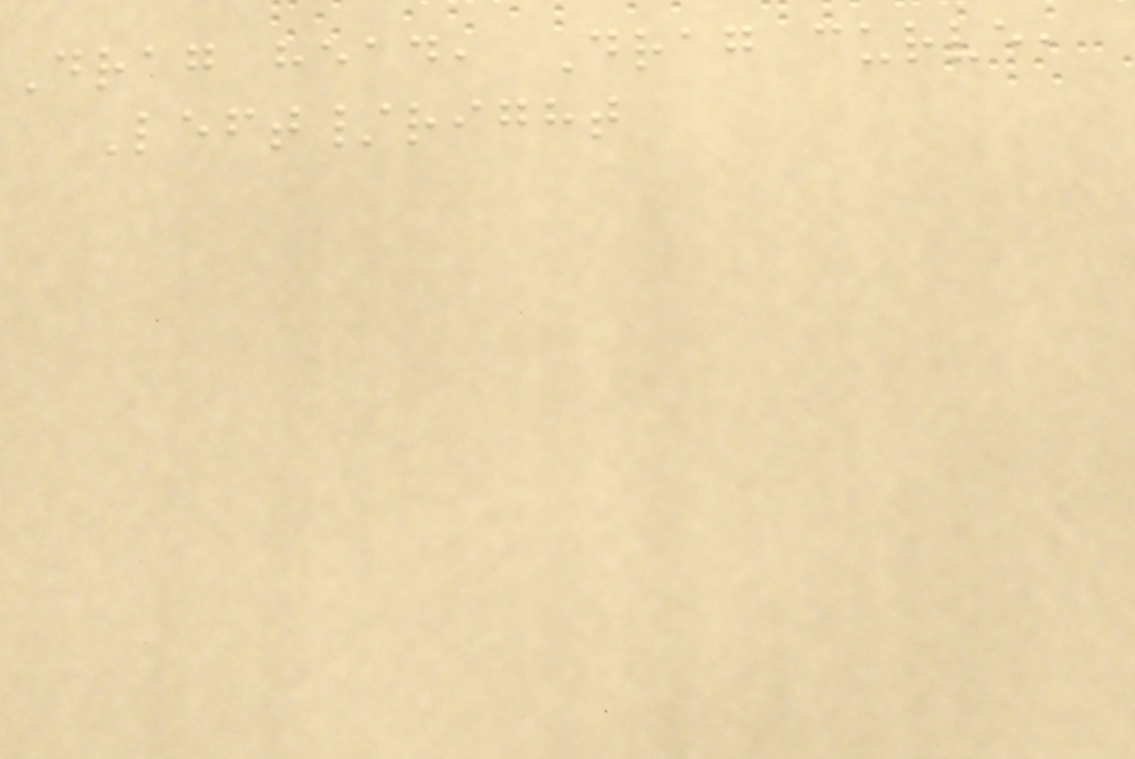Drag head, Drag curve,
Left/right
